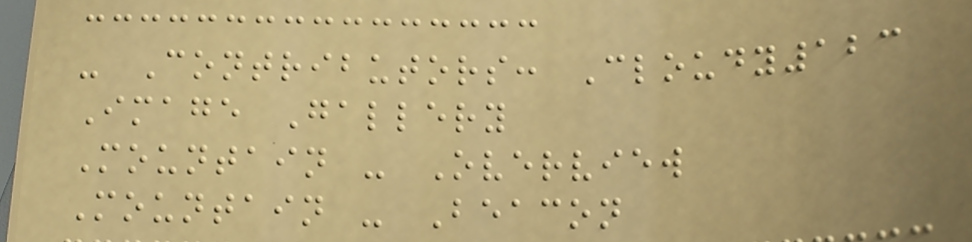- Contributors: Cloudy123
Image Gallery
Mountain - Overview
Mountain - Beacon
